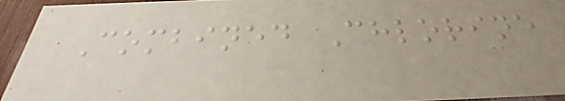Combined Chlorine
